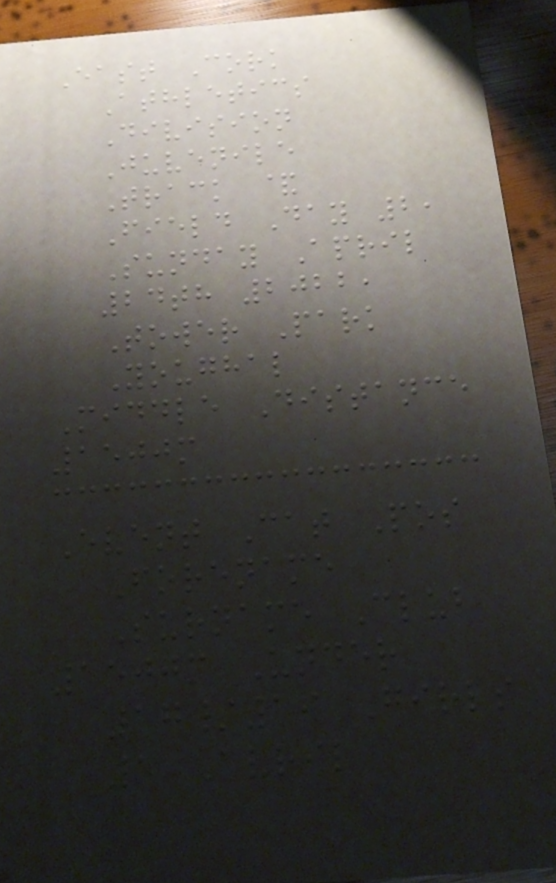East Cork
Athletics
Division
Juvenile
Track &
Field Day 2,
Sunday April
24th 2022,
Tower Park
Youghal
Middle Distance
1500m
Event Cat Pos
Forename
Surname Club
1500m Under
17/19 Girls
1 Avril
